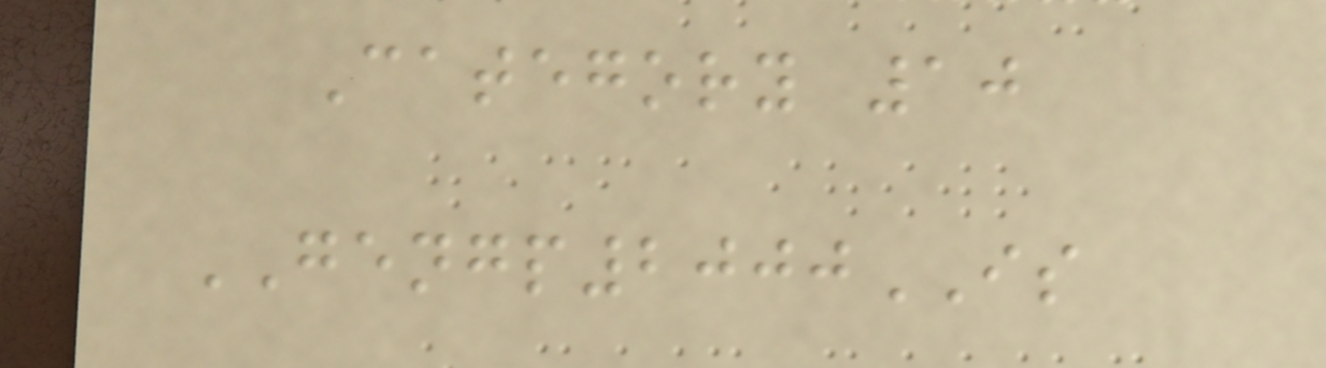Category 10
GENGP2000IS
